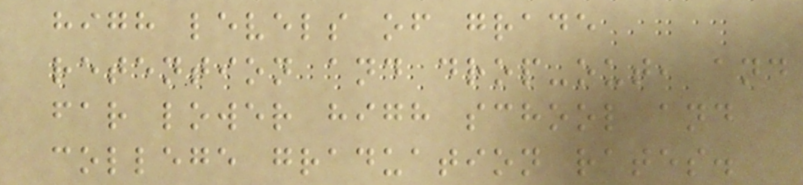high levels of grade
retention and drop-out, and
far lower high school and
college graduation rates.
